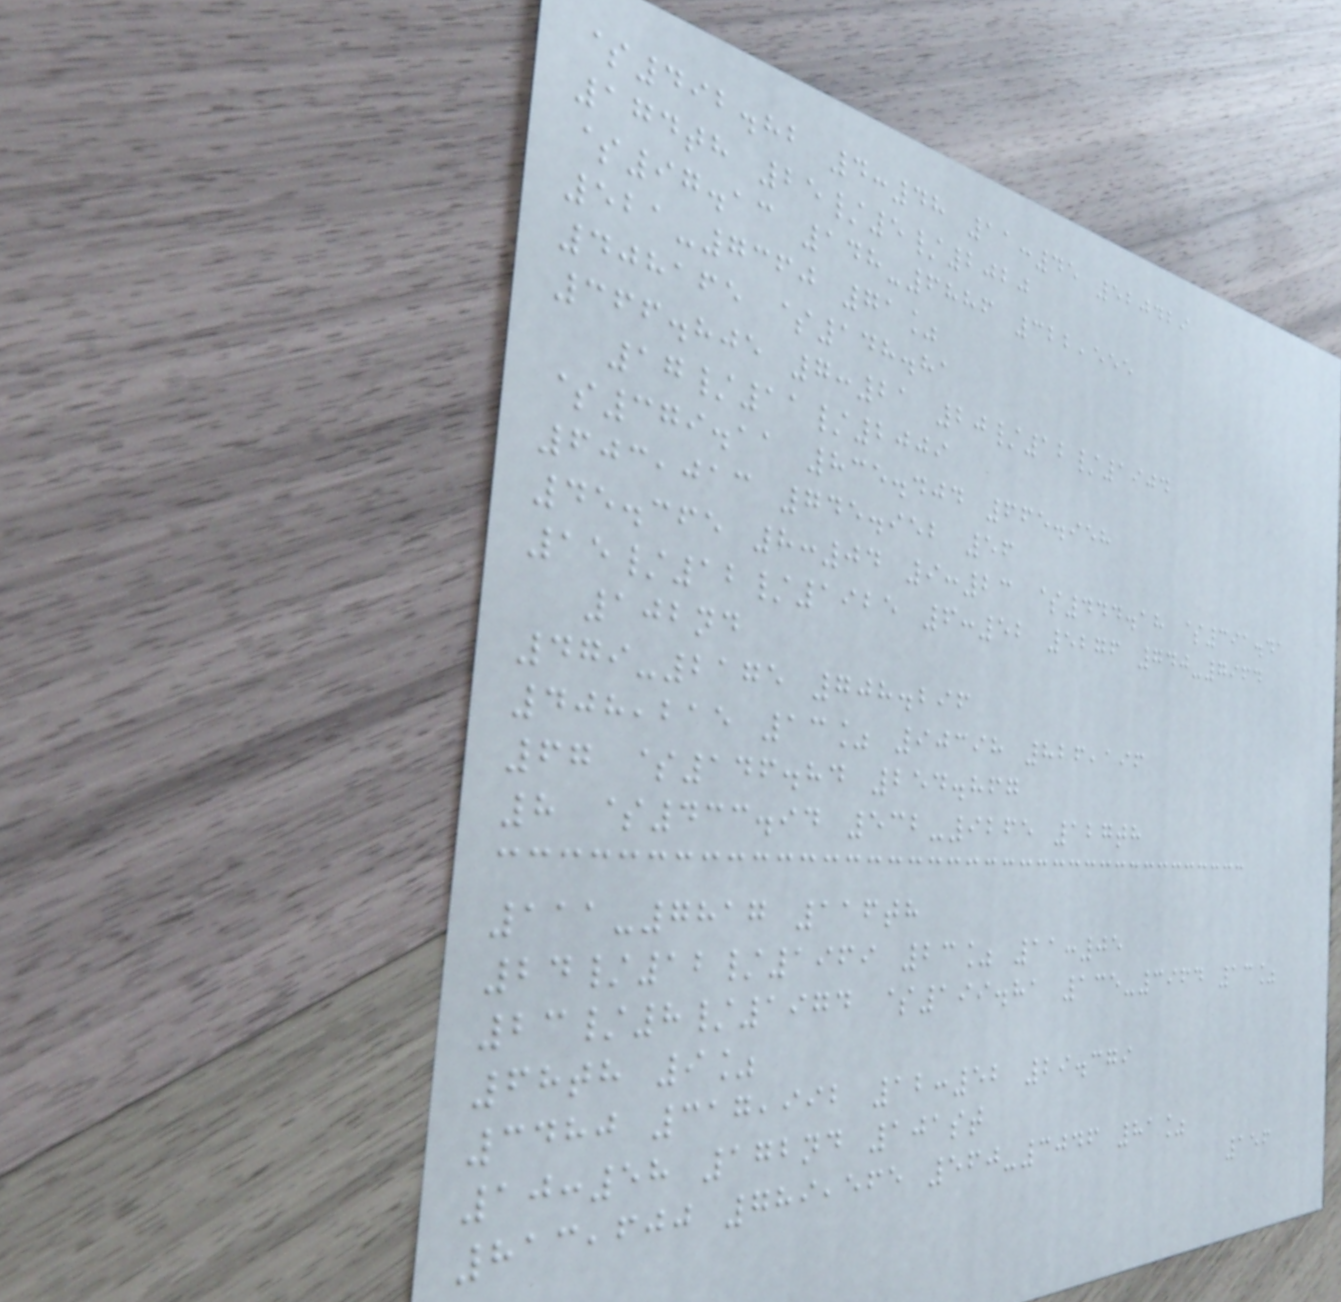$492.82 4:48 11:45 520429
174th 25/5/2020
$97.13 148-6886 322,555
521-7360 71%
408165 $148.81
366.805 7:21 20/12/1904
17/11/2009
$379.11 835.404 665.958
603,013 745.952 56
45.365 8:04 9:23 $444.18 $391.41
15/12/1925 6:52 5276 740-7964
102nd
479-2175 708.296
408,215 13% 90398 826,196
67 $146.84 254.867
8 $433.94 532-9265 127th
111-7817 116th
24/12/1969 23% 11:05
23/8/1974 $199.81 135-3964 13%
68th 9%
3480 317,992 12:52 29.379
10:58 172nd 101st
813,600 789,565 560-3046 81%
156
